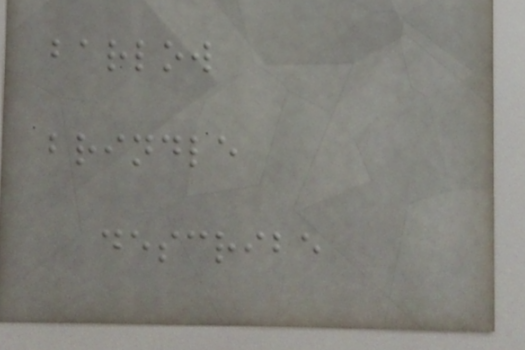barlow
brindle
describe
